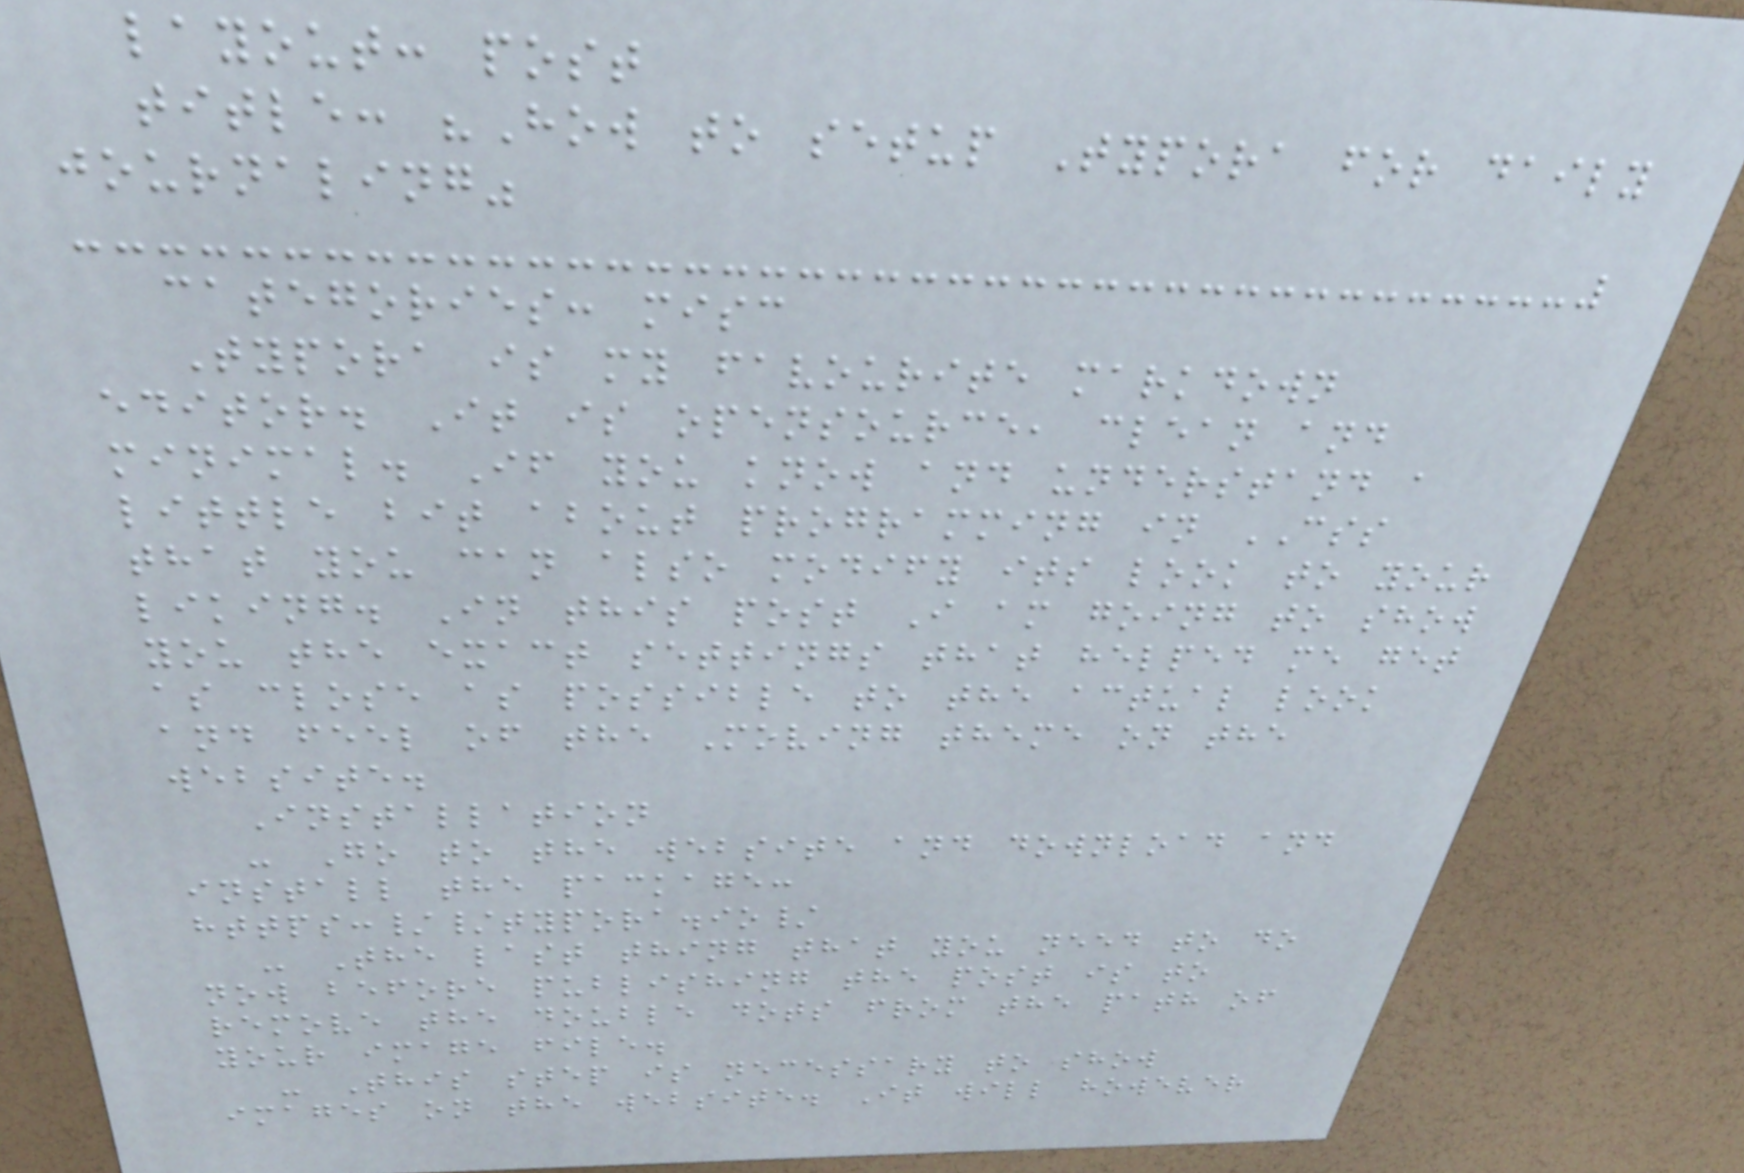layout: post
title: "How to setup Typora for daily
journaling"
categories: misc
Typora is my favourite markdown
editor. It is opensource, clean and
minimal. If you know and understand a
little bit about programming in CSS
that you can also modify its look to your
liking. In this post I am going to show
you the exact settings that helped me get
as close as possible to the actual look
and feel of the Moving theme on the
website.
Installation
- Go to the website and download and
install the package:
https://typora.io/
- The last thing that you need to do
now before publishing the post is to
remove the double dots from the path of
your image file.
- This step is necessary to show
images on the website. It will however
